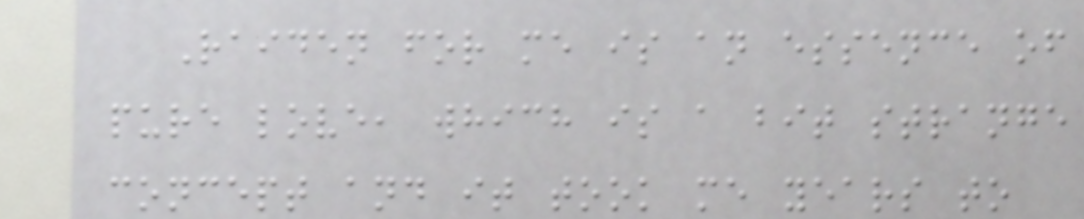Raiden for me is an essence of
pure love, which is a bit strange
concept and it took me years to
